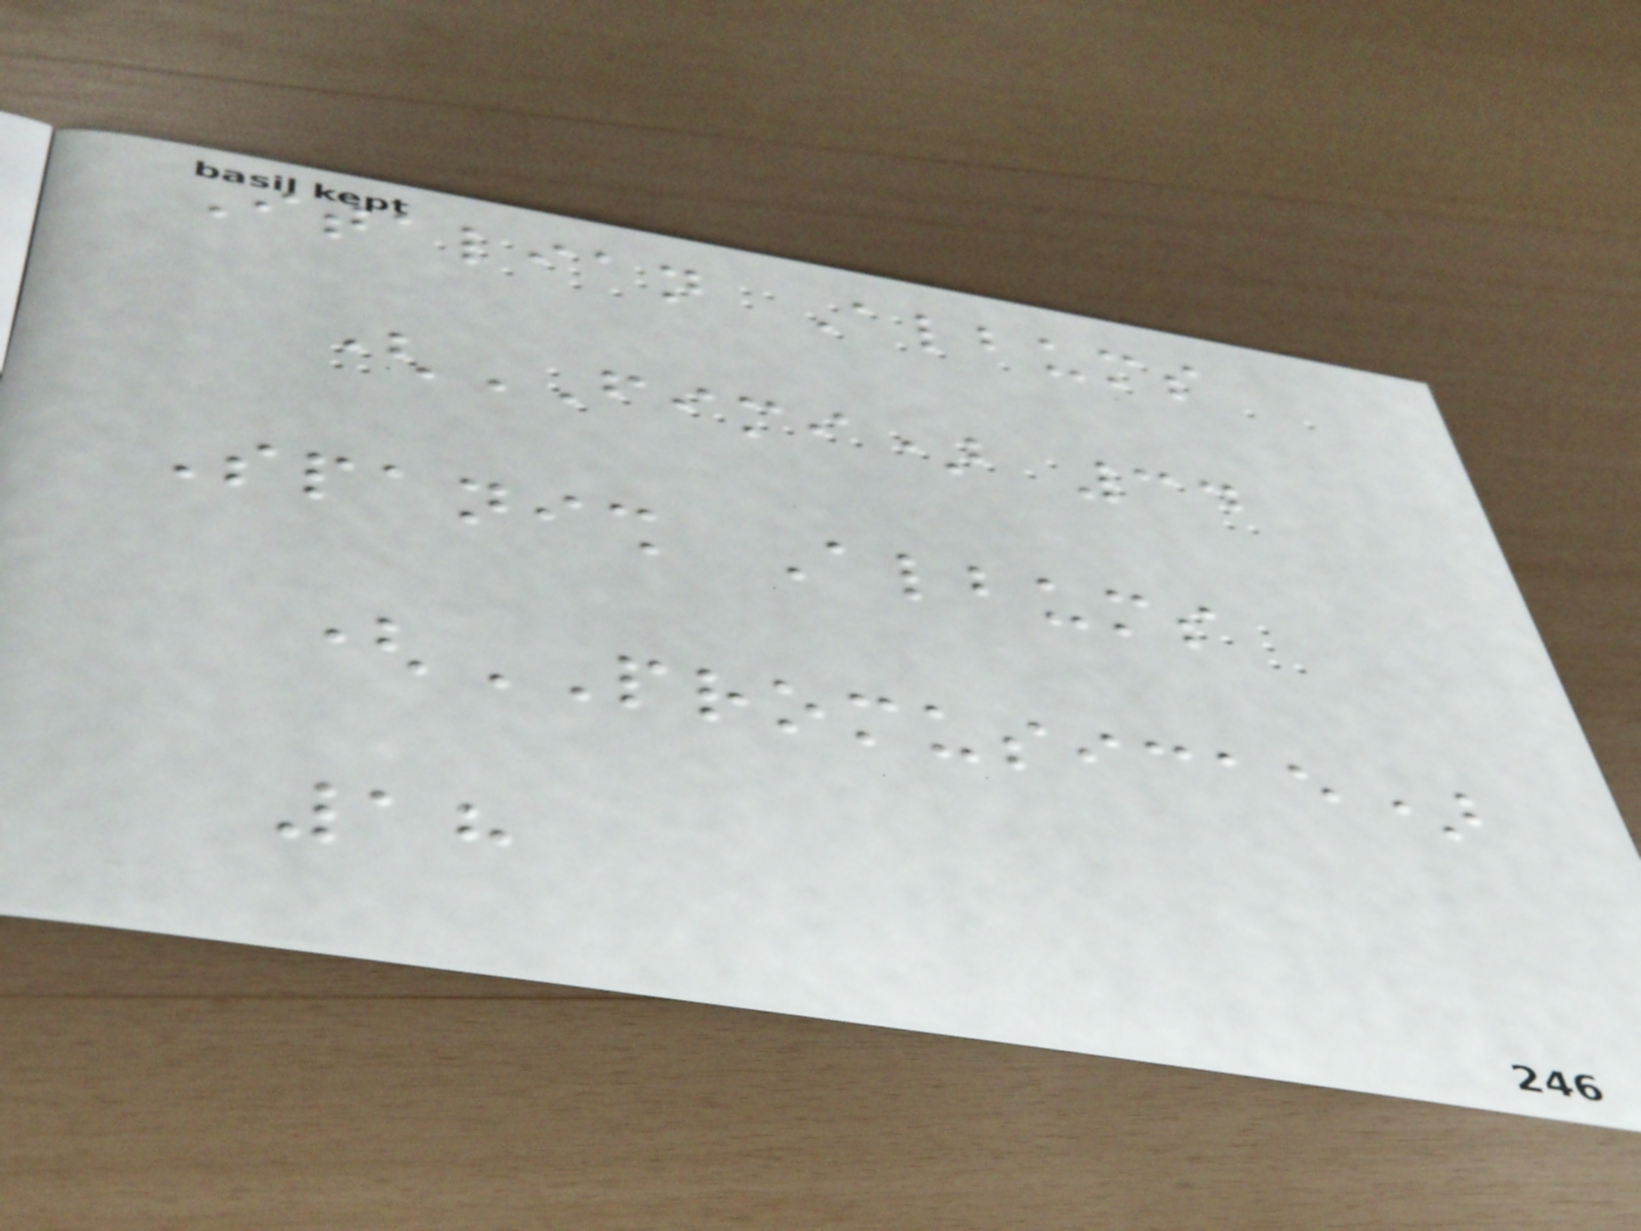Italian Albums
(FIMI) 34
Spanish Albums
(PROMUSICAE)
18
